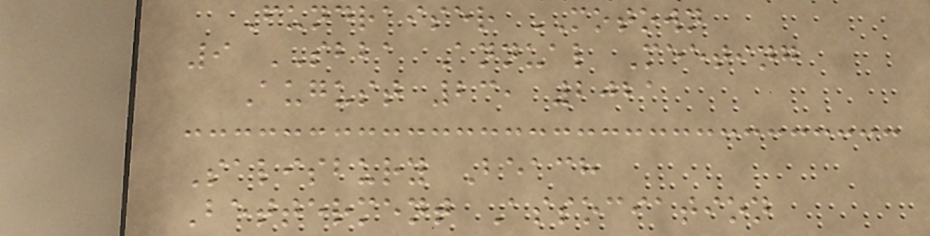Fundraiser MOTOWN
9 SBBA Annual Meeting
August 23, 2021
Salisbury Beach
Betterment Association
